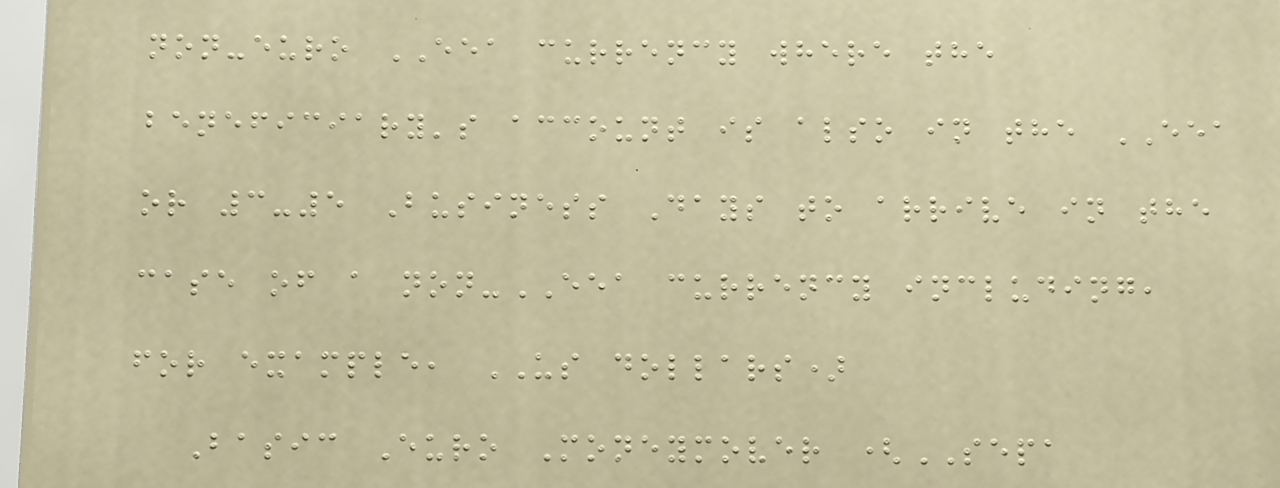non-euro EEA currency where the
beneficiary's account is also in the EEA
or 3-5 Business Days to arrive in the
case of a non-EEA currency including,
for example, US dollars)
Basic Euro Moneymover (SEPA
